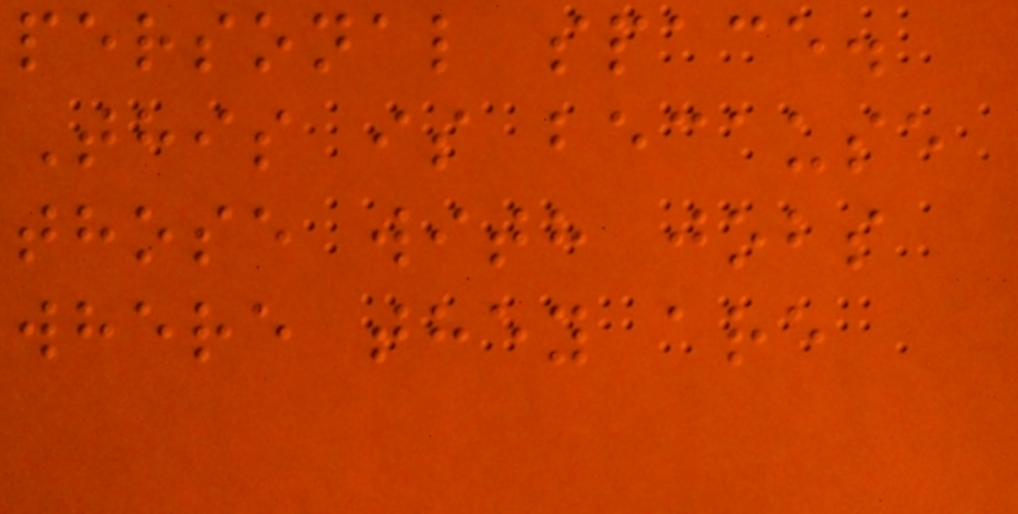personal space.
This is because
those with jobs
where they are
